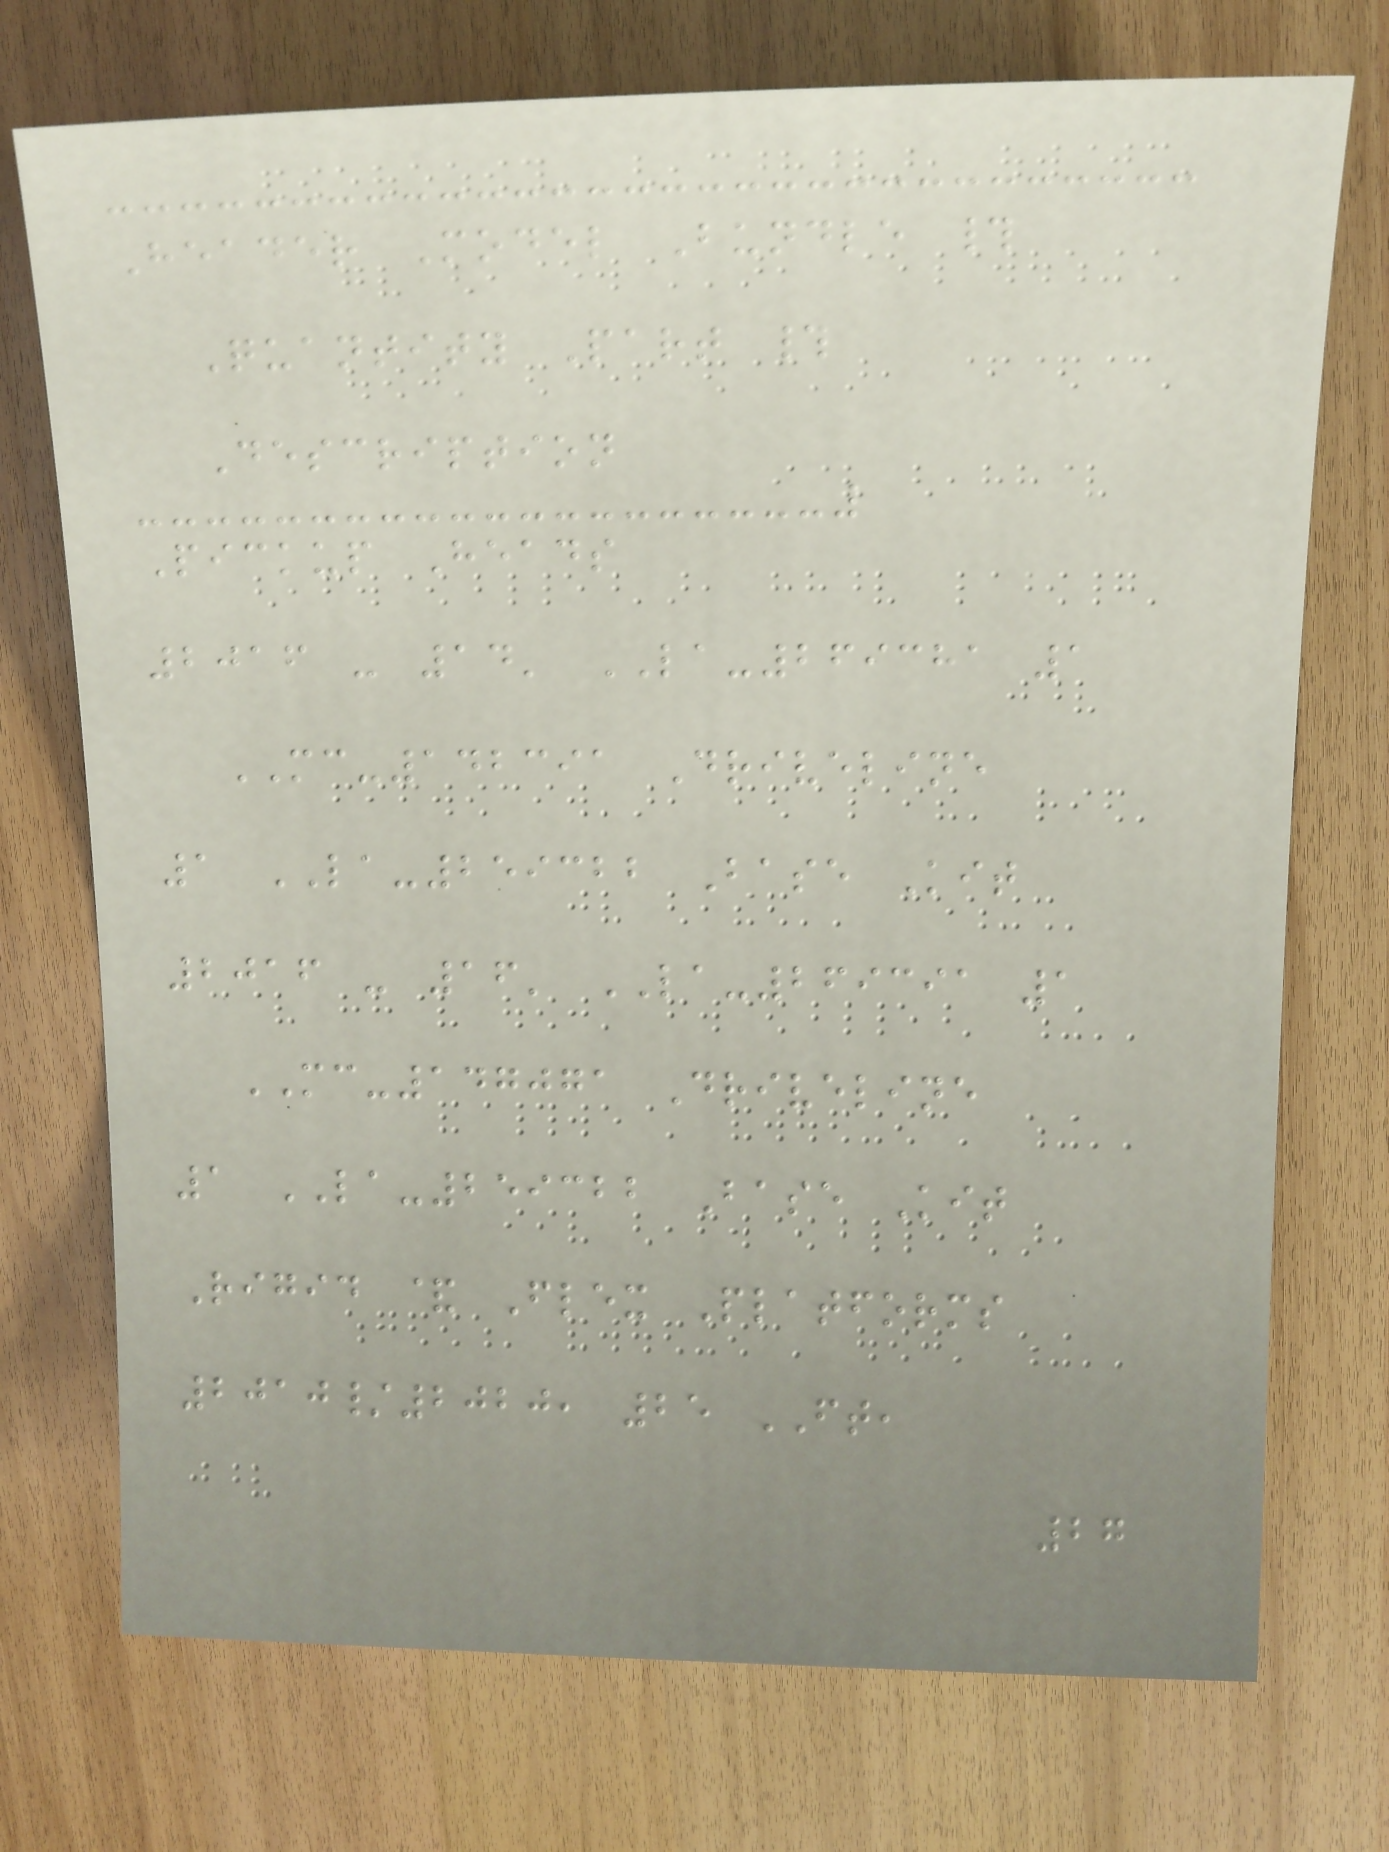Header Model Bundle #
Quantity Part #
Description
Pickup Heads
2016 - 14' LA-269381 1
MC-142391 Driveline
1 LA-259322 Base Kit
2016 - 16' LA-269391 1
MC-147071 Driveline
1 LA-259322 Base Kit
Rigid & Flex Platforms
2010/2020, 25 FT,
27
